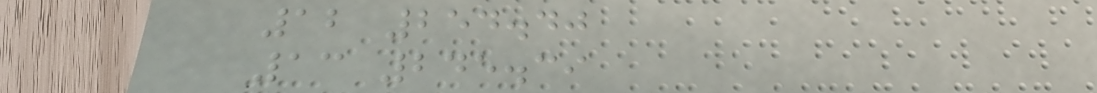12 254.40
13 245.39
